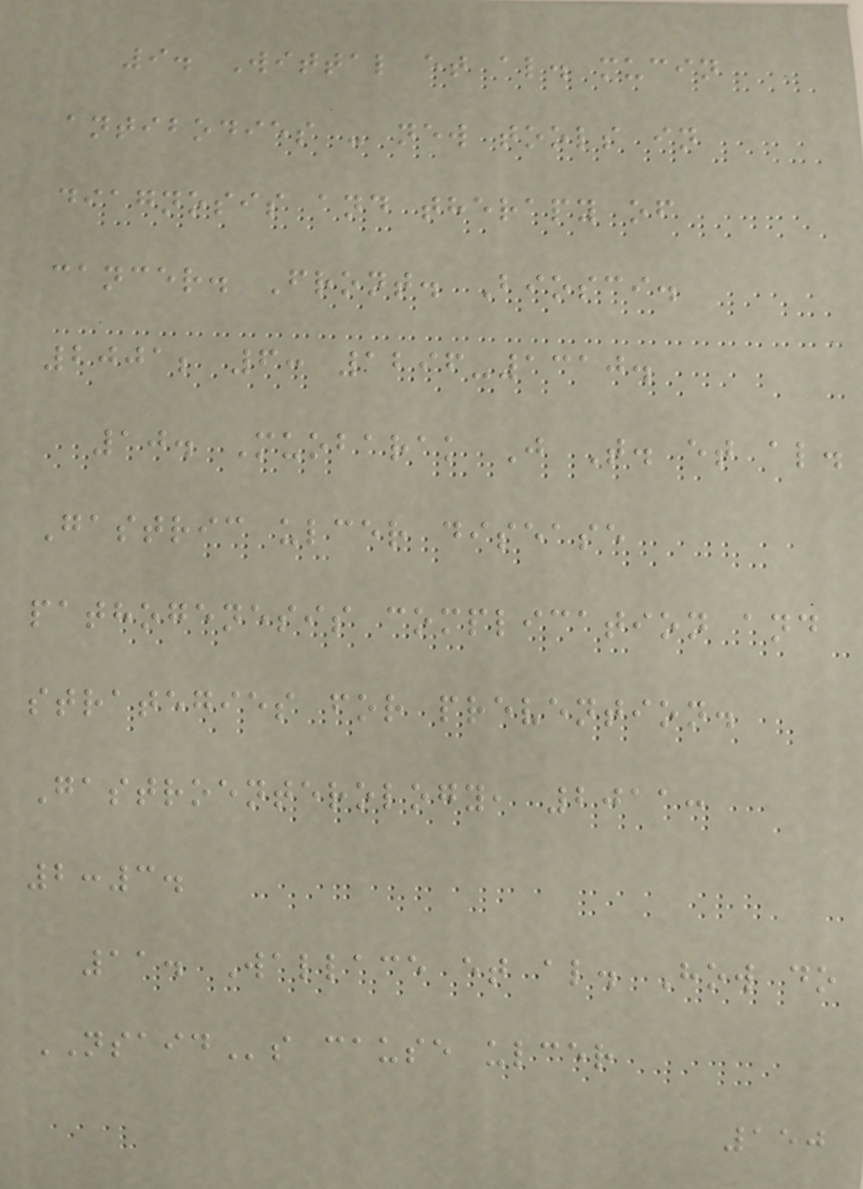9. Wittal et al. mucin
antibodies - new tools in
diagnosis and therapy of
cancer. Front. Biosci.
2001; 6: 1296-1310.
10. Muobarak J T. et al.
Gastric ulcer disease
pathogenesis complication and
strategies for prevention.
Gastroenterology, 2011:
2:3.
11. Wallace et al. How do
NSAIDs cause ulcer
150
